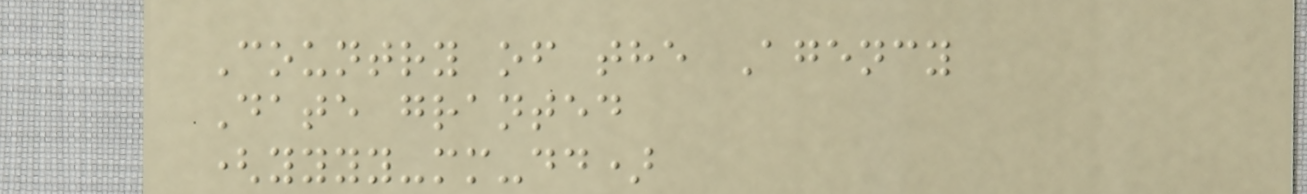Country of the Agency
Date granted
(yyyy-mm-dd)
